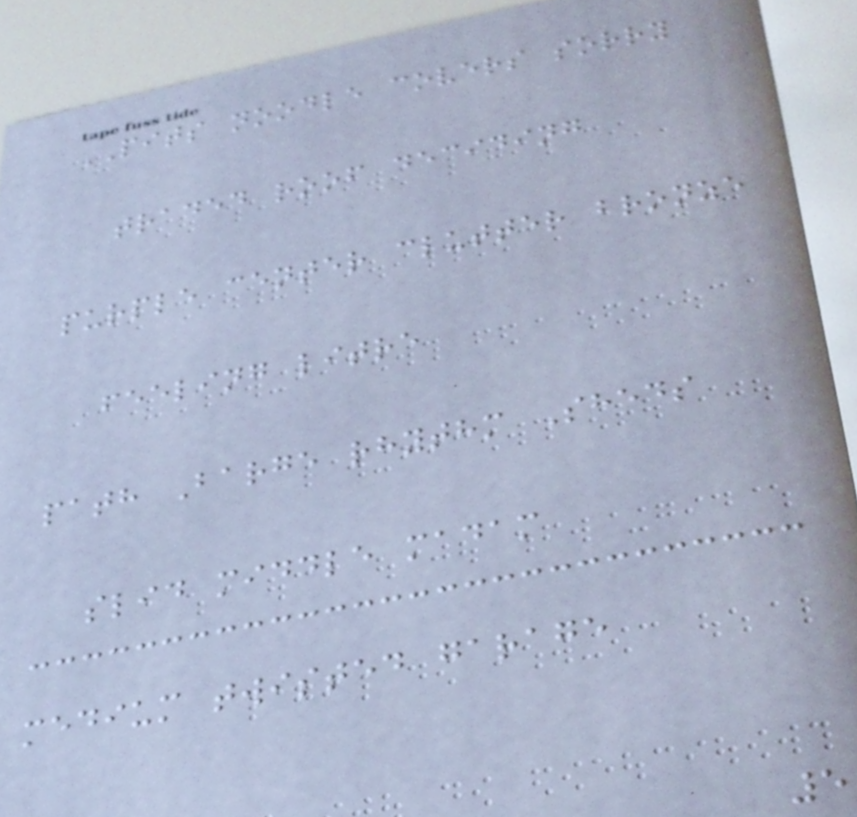PITS noodle covers sorry
traded roof deciding
purple center clutter bronze
feeling litre
path Barge rhythm Sheds
slid middle madam
medium twisted garage
5
